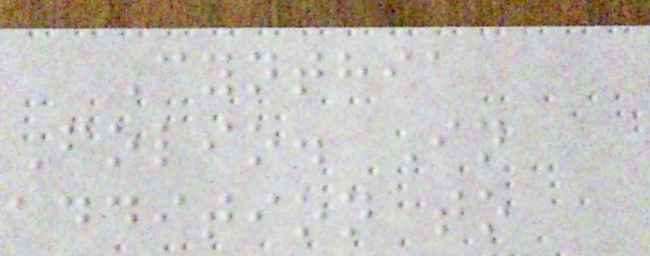Cynthia
Folio. In
addition to
